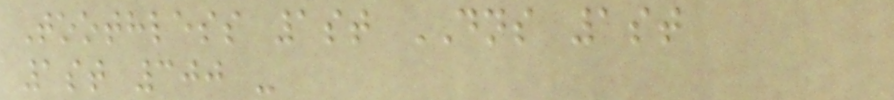Toothless 1st DNS 1st
1st 300 -
